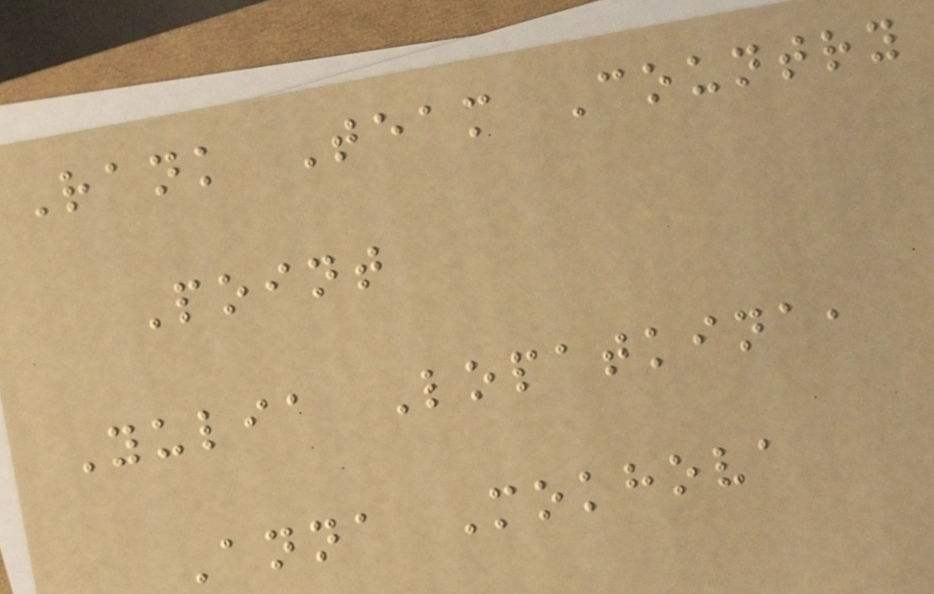Rank Team Country
Point
Yulia Lopatkina,
Anna Mokhova
